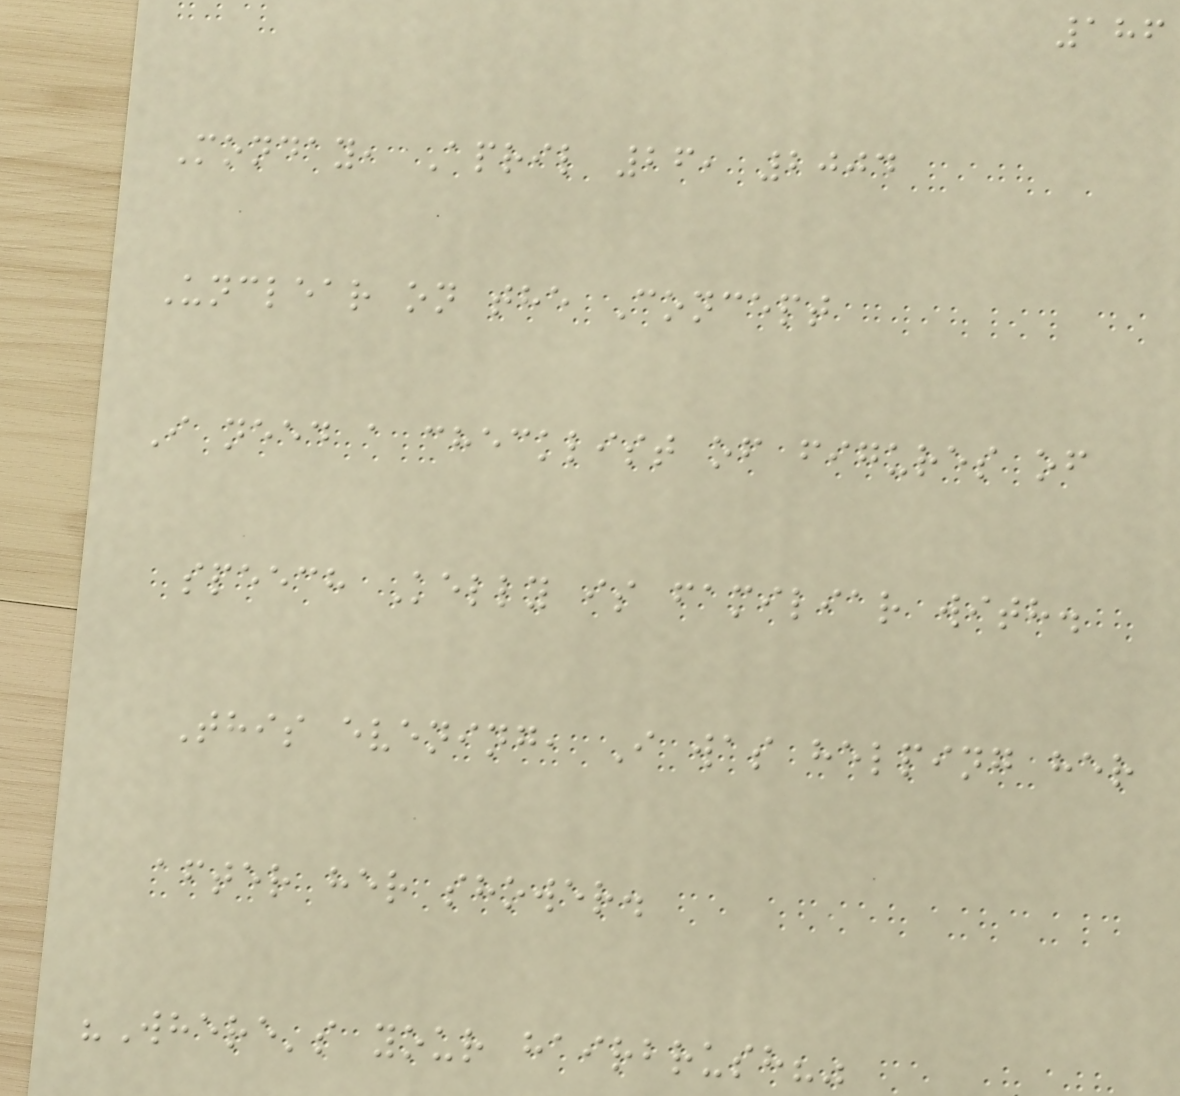186
Monday, April 26, 2004
Unclear on the Concept
I need a checklist of figures of
speech Kelly is familiar with.
This evening, I was helping her
after her shower.
"Where's your hairbrush?"
